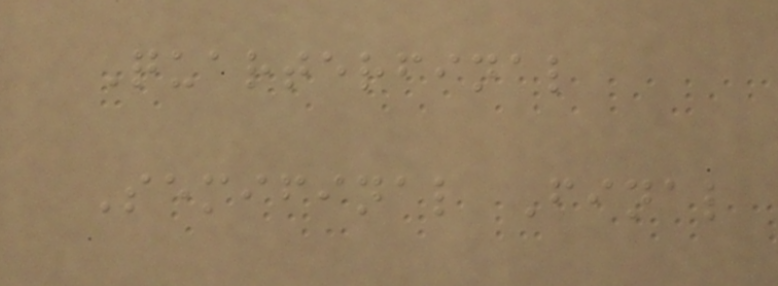Quarterfinal
Semifinal Final
